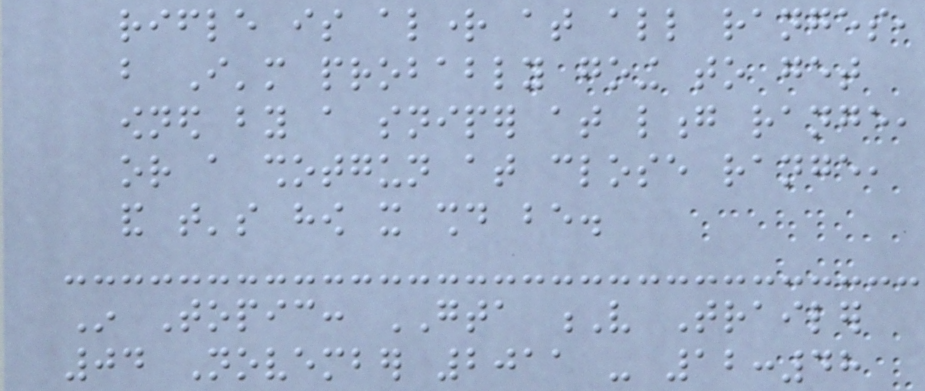rifle is alright at all ranges,
but I'm probably going to get
owned by a sniper at long range,
or a shotgun at close range,
and that's how it should be.
In Topic: GTA V Trailer
04 November 2011 - 12:48
